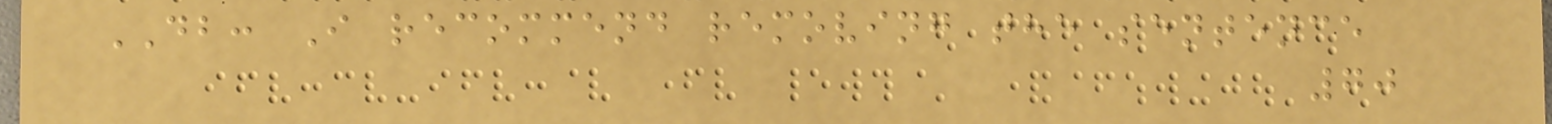DB: I recommend removing the sentence
70
